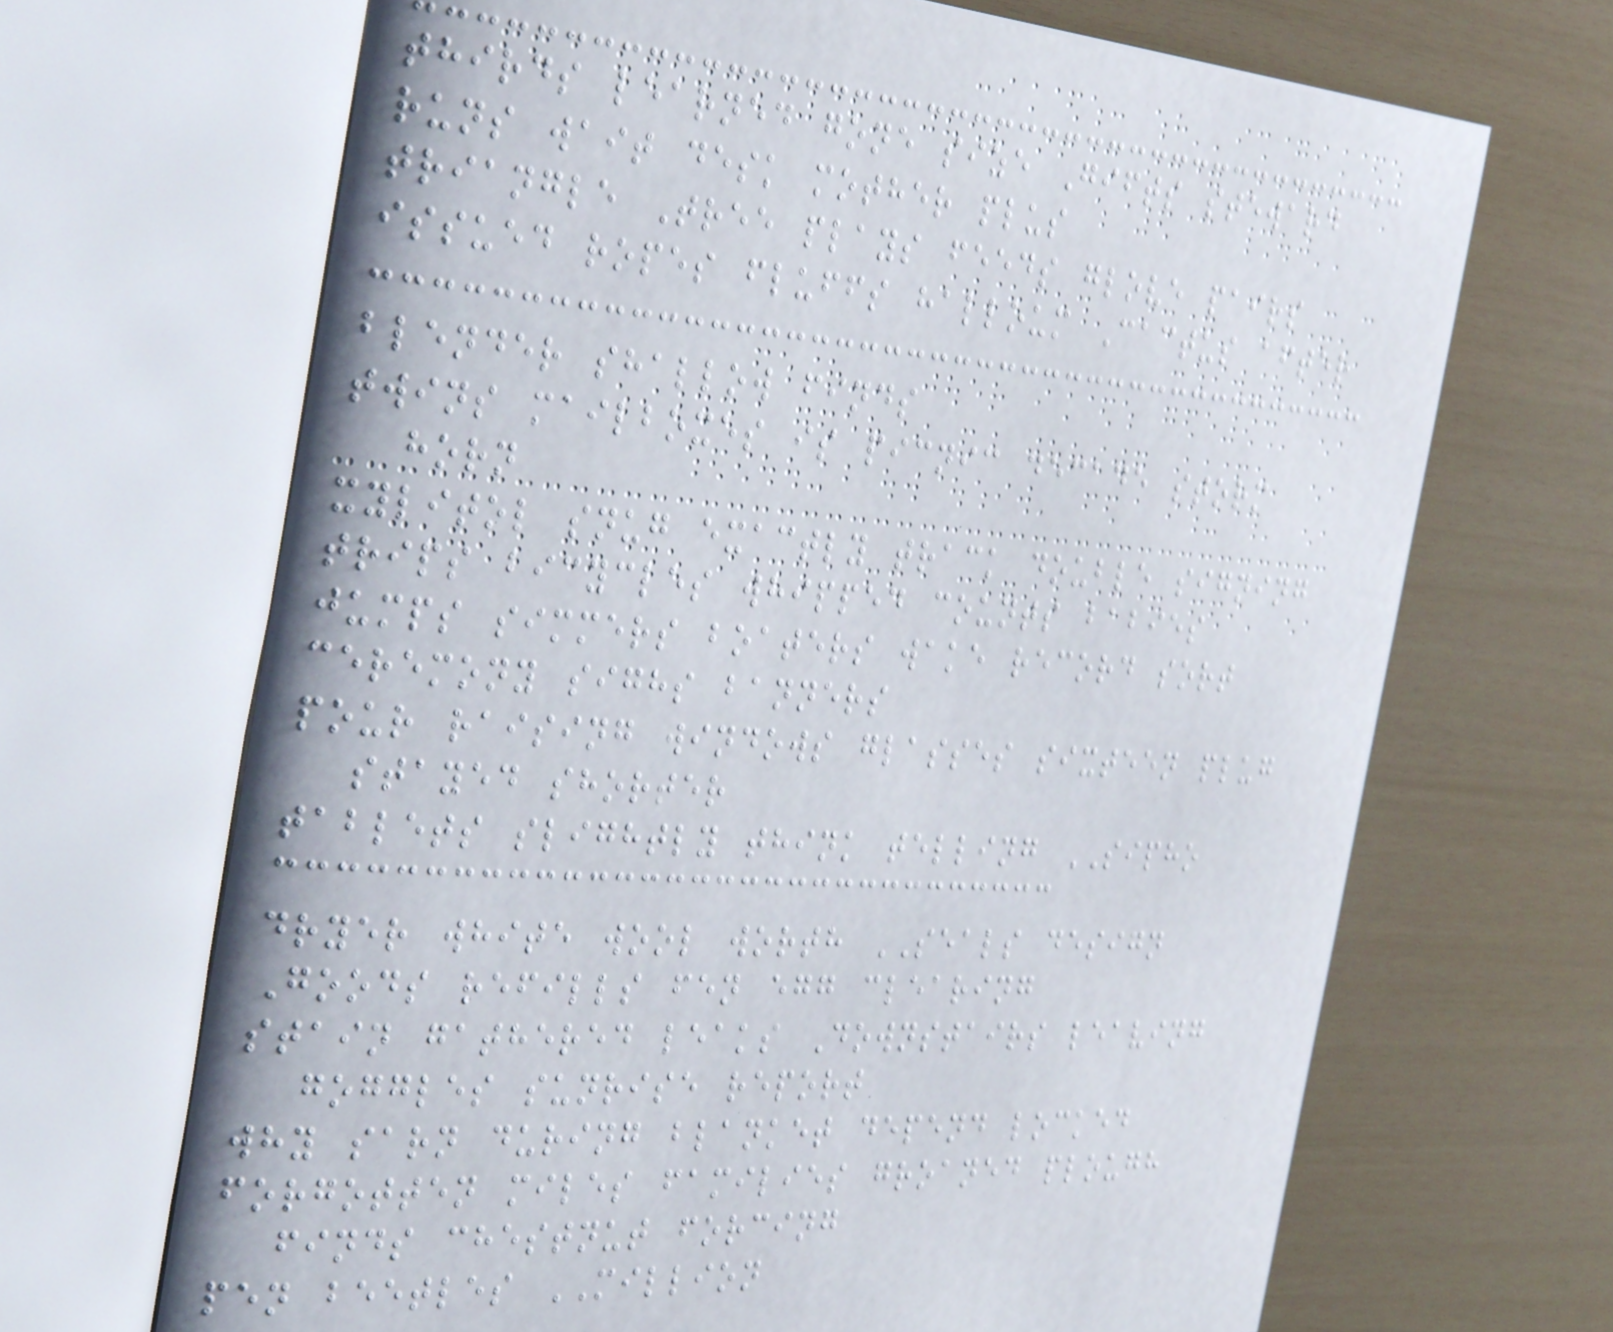thirds learned gone size Gifts steward
runs wait desk mother plus
triangle Tree plays feeds glove pairs
issued ropes fluffs halloum Cactus after
blender shallow finds
twins mailboxes is picnic decade storm
horn
xylitol snug exactly track double signing
trips bicycles whipped counts babies
jumps simmers boaters wake record sort
ceremony sighs banners
pour raising windows glasses sixteen plug
stayed shorter
tablets slightly think telling SIPHO
dryer white wool worth SEALS design
Goods refills fen egg clearing
stain gathered leaks Downstairs leaving
goggles sunrise report
why sarn during blanket depend locked
forgotten miles families groaned plough
finds chestnut forcing
pen beetles MILLION
